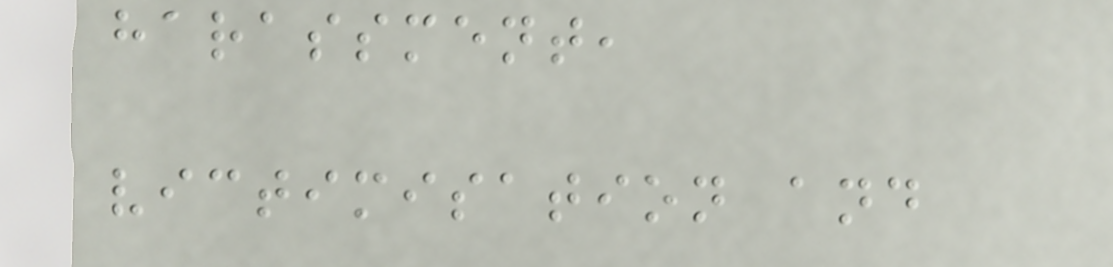harassment,
victimisation and
